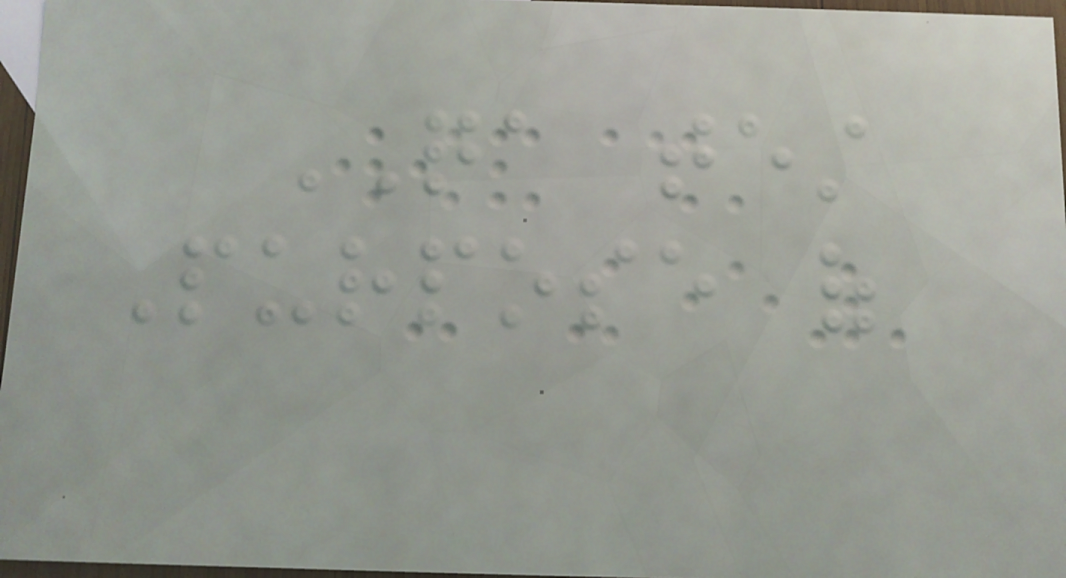QA test
Purpose of
